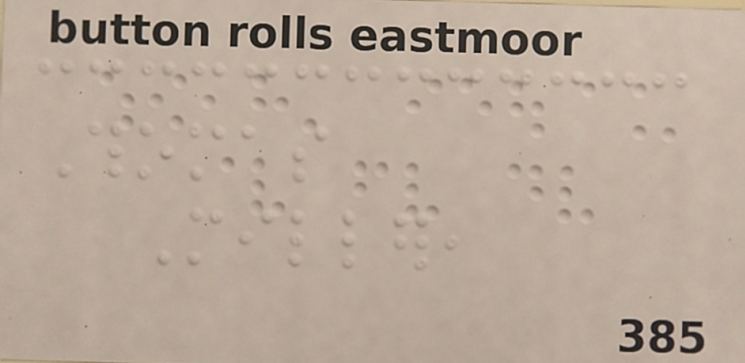Thomas
Miller,
